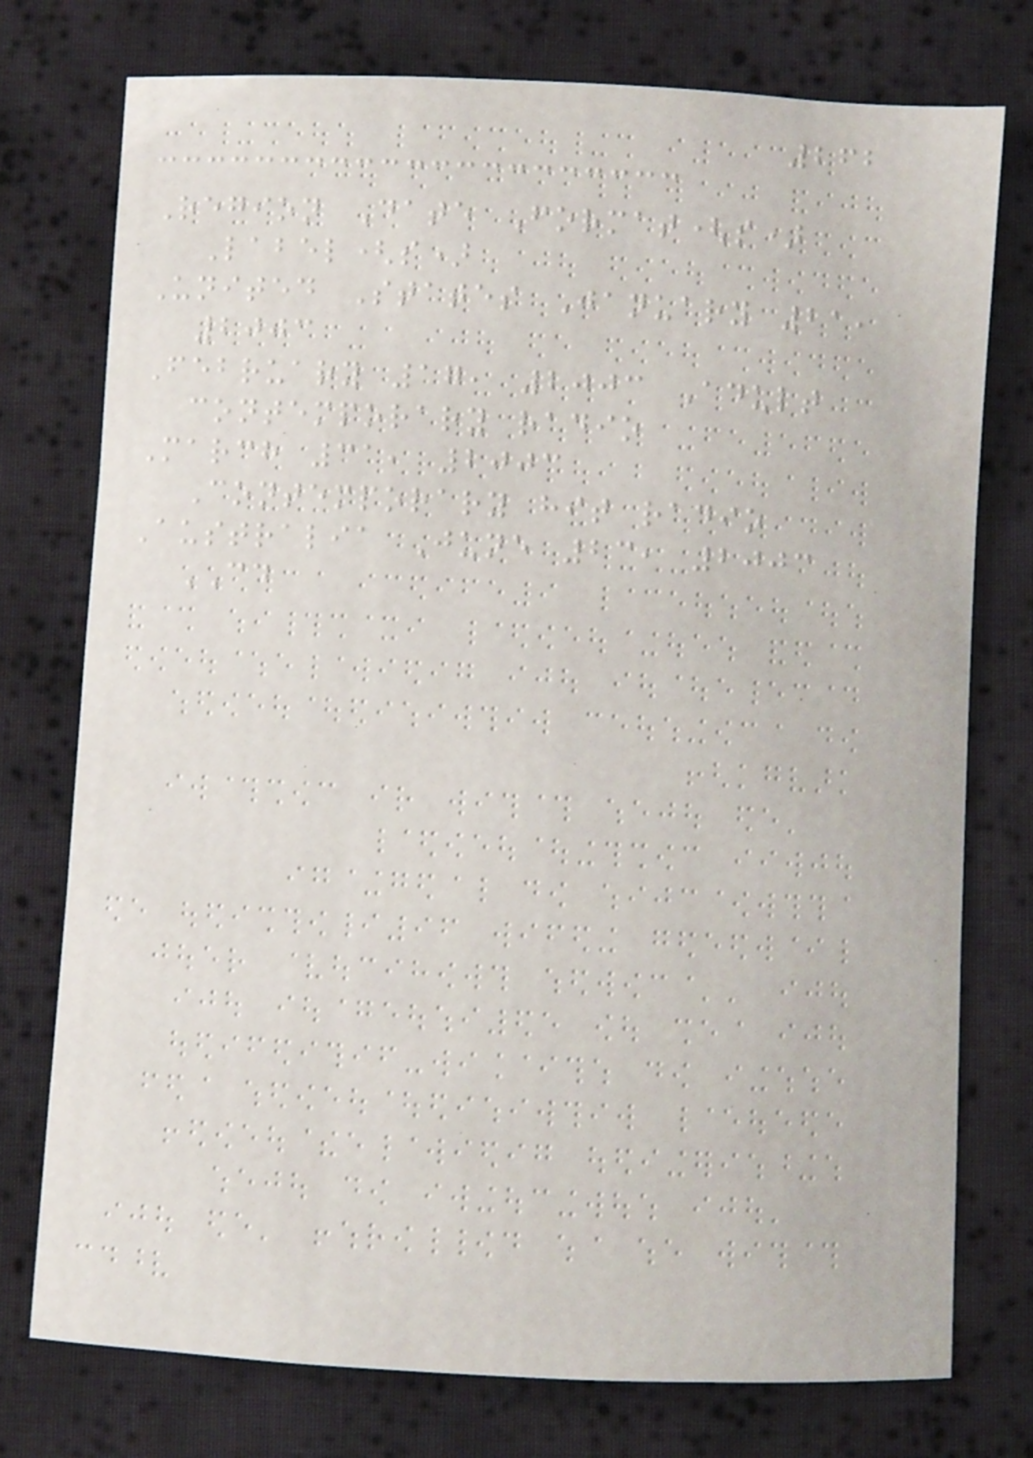262
Region Date Format(s)
Label(s)
United States January 21,
2003
February 17, 2003 Adult
contemporary radio
March 31, 2003
Contemporary hit radio
Australia June 23, 2003
CD
